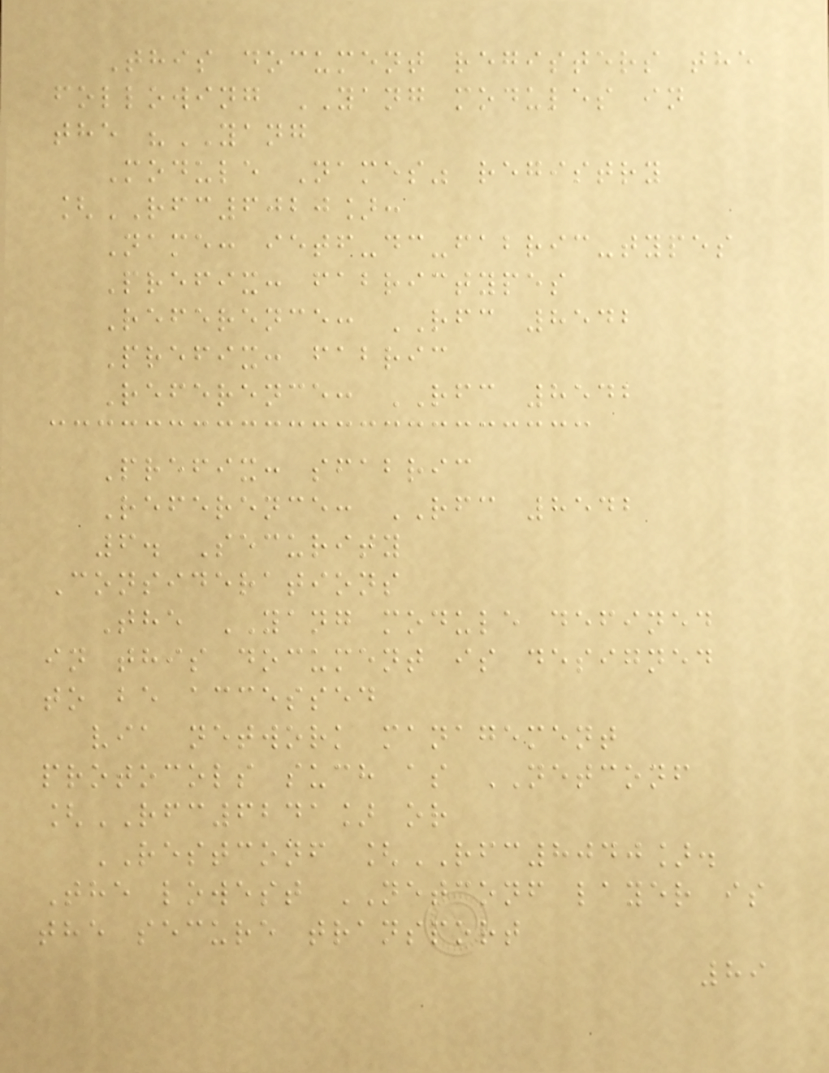This document registers the
following YANG modules in
the "YANG
Module Names" registry
[RFC6020]:
Name: ietf-dc-fabric-types
Prefix: fabrictypes
Reference: RFC 8542
Prefix: fabric
Reference: RFC 8542
Prefix: sfabric
Reference: RFC 8542
6. Security
Considerations
The YANG module defined
in this document is designed
to be accessed
via network management
protocols such as NETCONF
[RFC6241] or
RESTCONF [RFC8040].
The lowest NETCONF layer is
the secure transport
89
